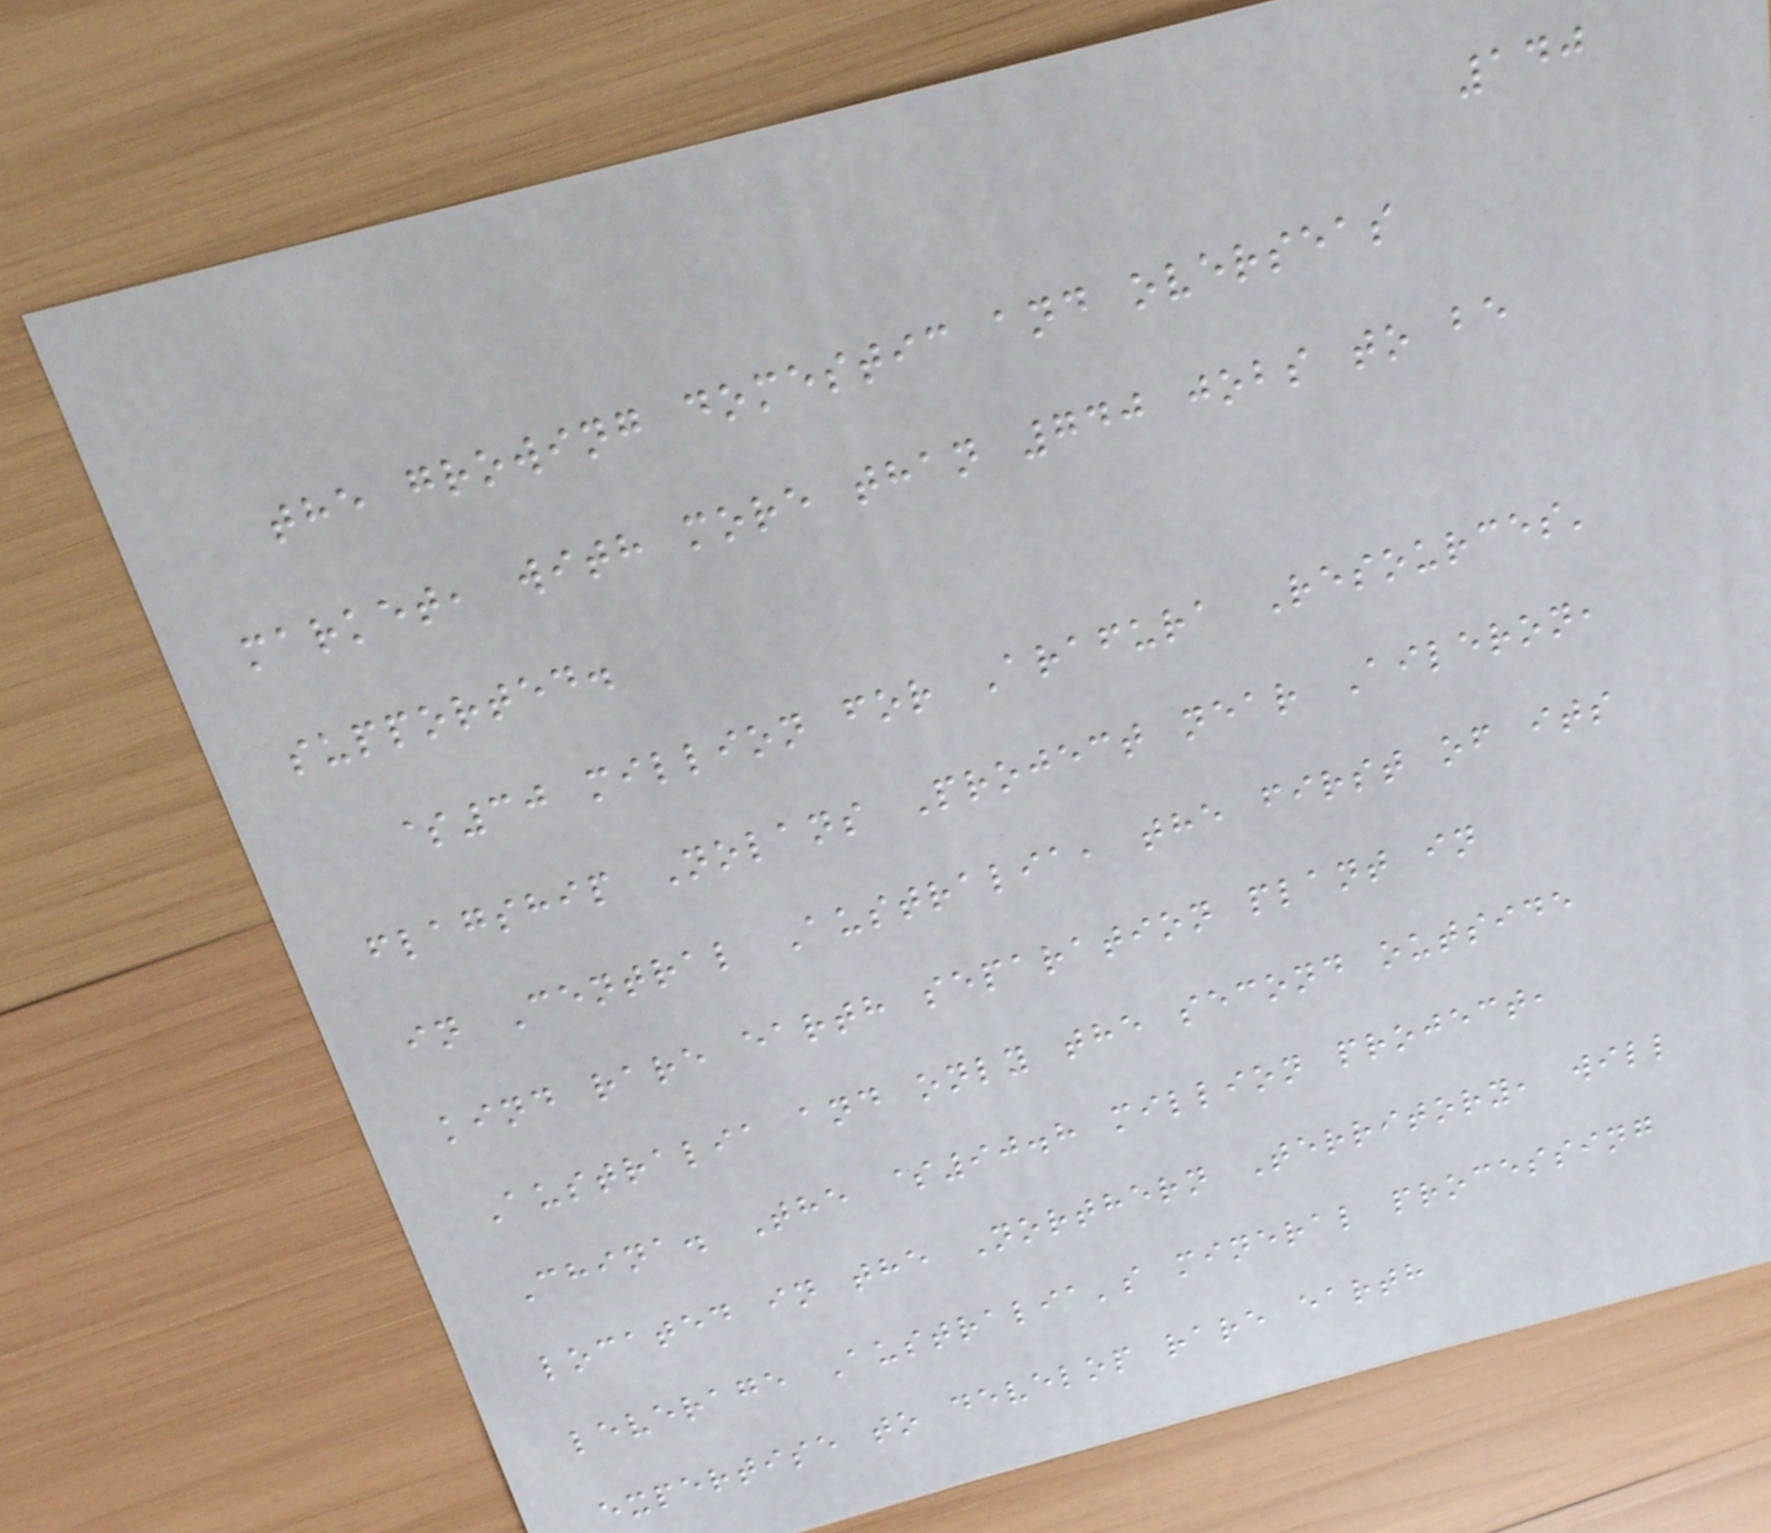140
the growing domestic and overseas
market, with more than 740 jobs to be
supported.
$30 million for Arafura Resources'
flagship Nolans Project near Aileron,
in Central Australia, the first of its
kind rare earth separation plant in
Australia and only the second outside
China. The $90.8 million project,
located in the Northern Territory, will
leverage Australia's mineral processing
expertise to develop rare earth
